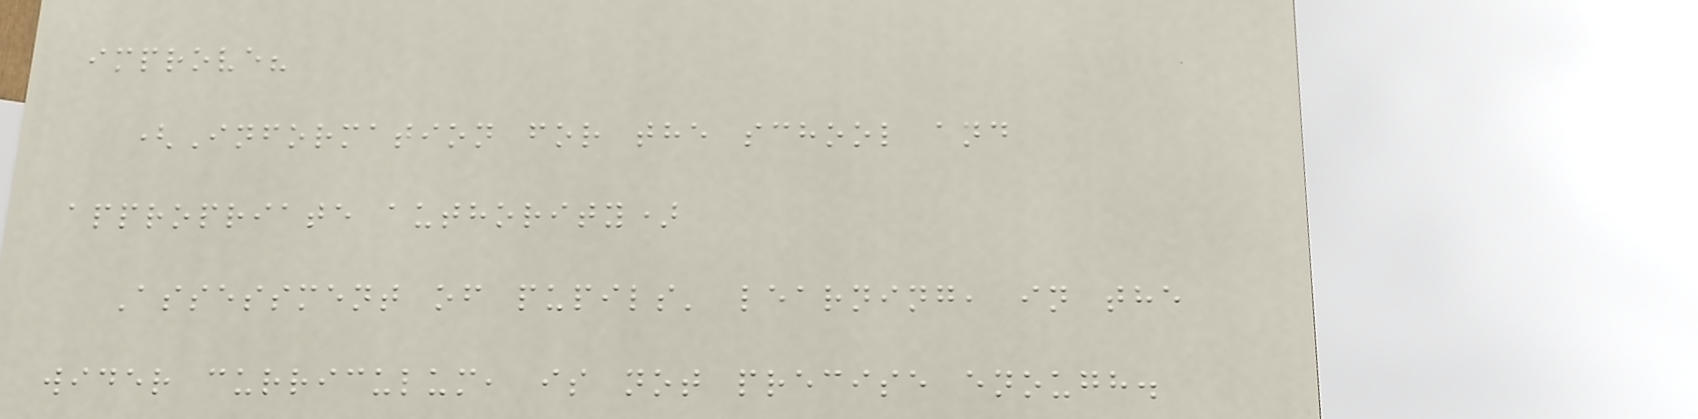improve?
(Information for the school and
appropriate authority)
Assessment of pupils' learning, in the
wider curriculum, is not precise enough.
